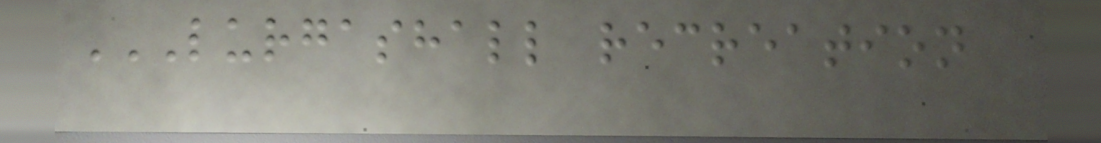LURGASHALL RECREATION
